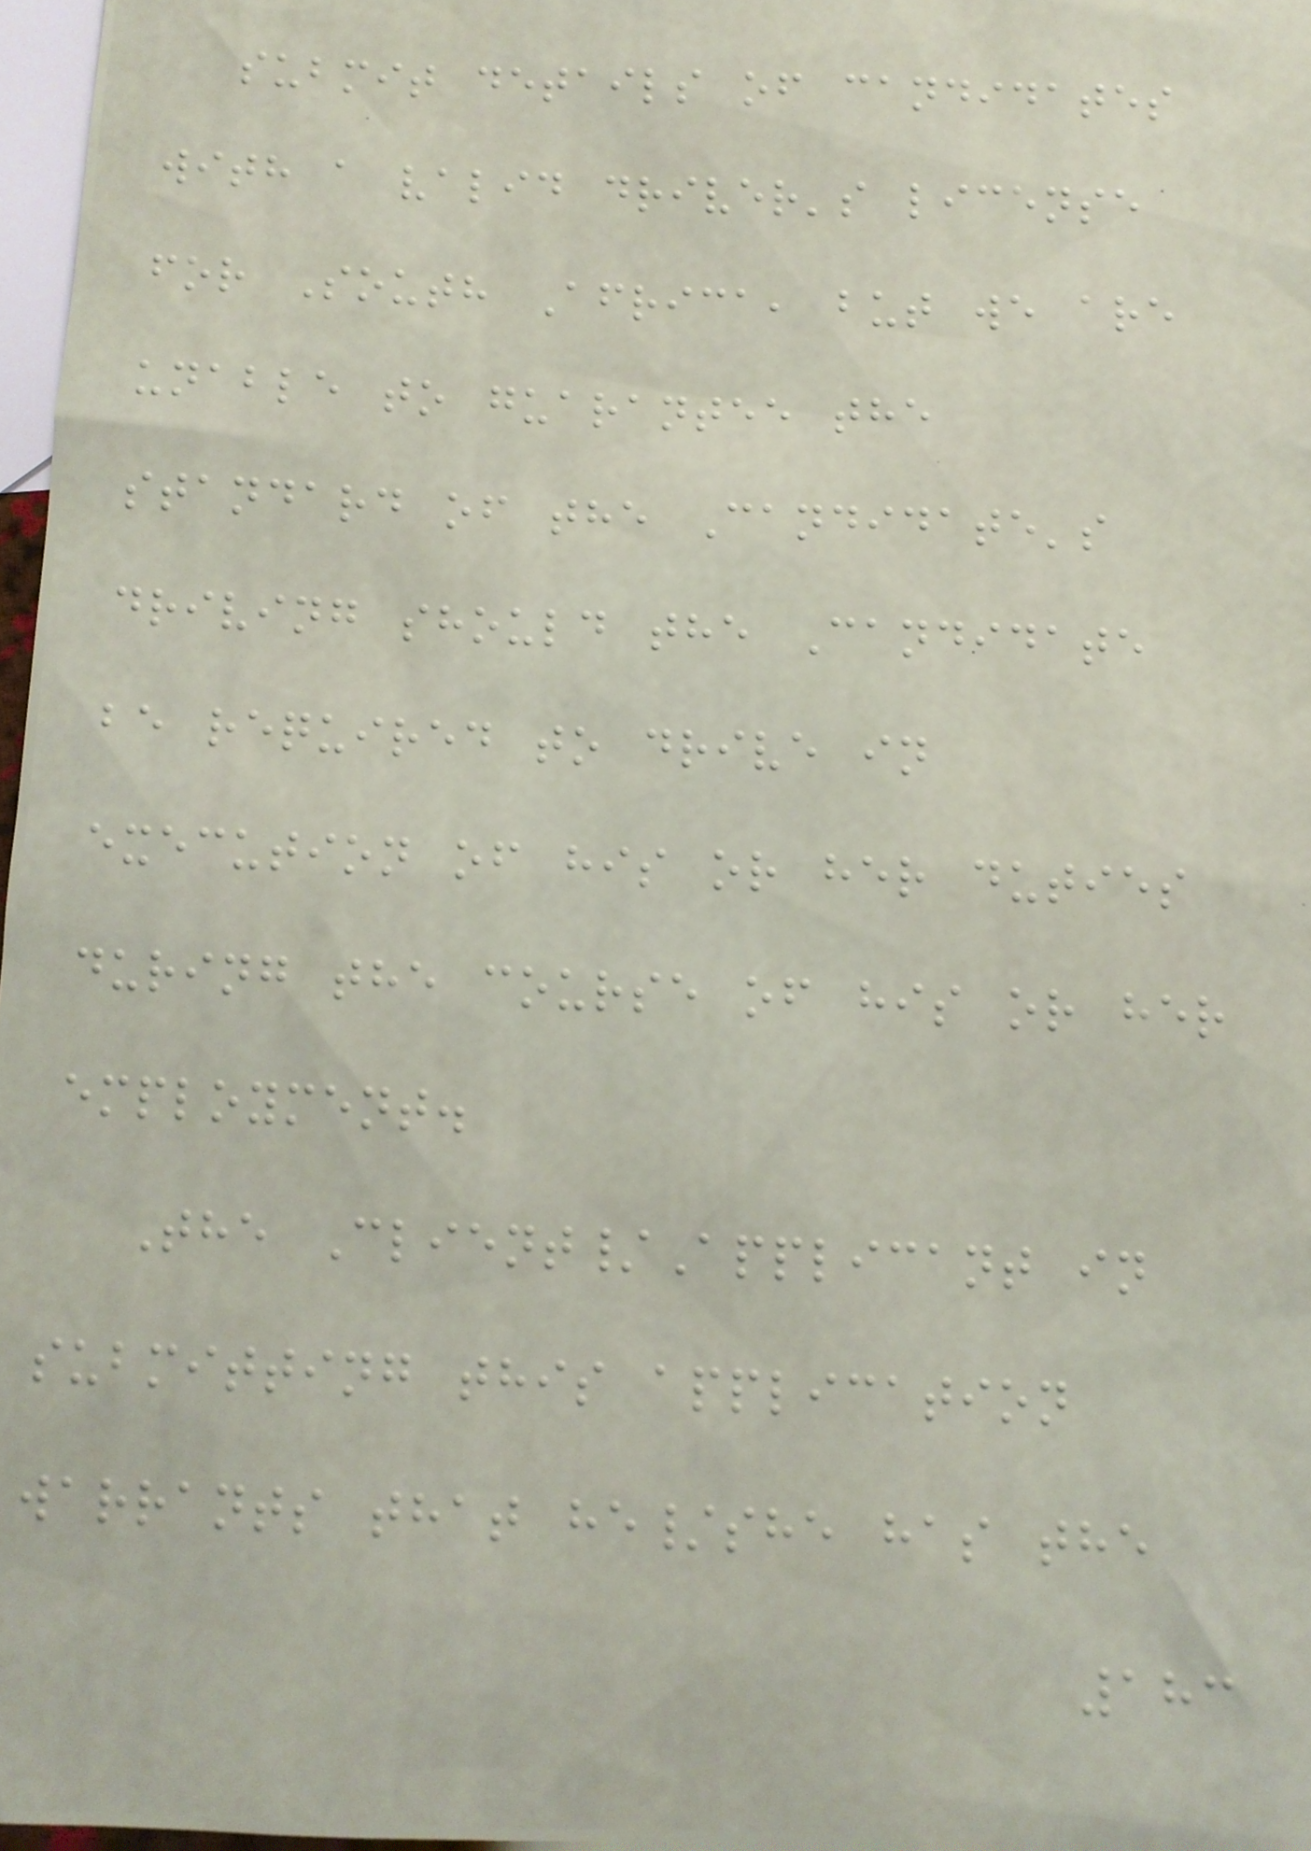submit details of candidates
with a valid driver's license
for South Africa, but we are
unable to guarantee the
standard of the Candidate's
driving should the Candidate
be required to drive in
execution of his or her duties
during the course of his or her
employment.
The Client/Applicant in
submitting this application
warrants that he/she has the
183
